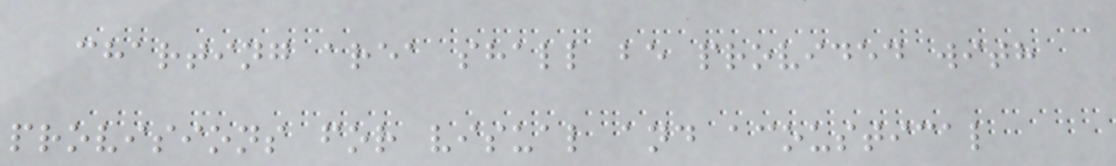charting area shall be provided with
provisions for visual and acoustical
